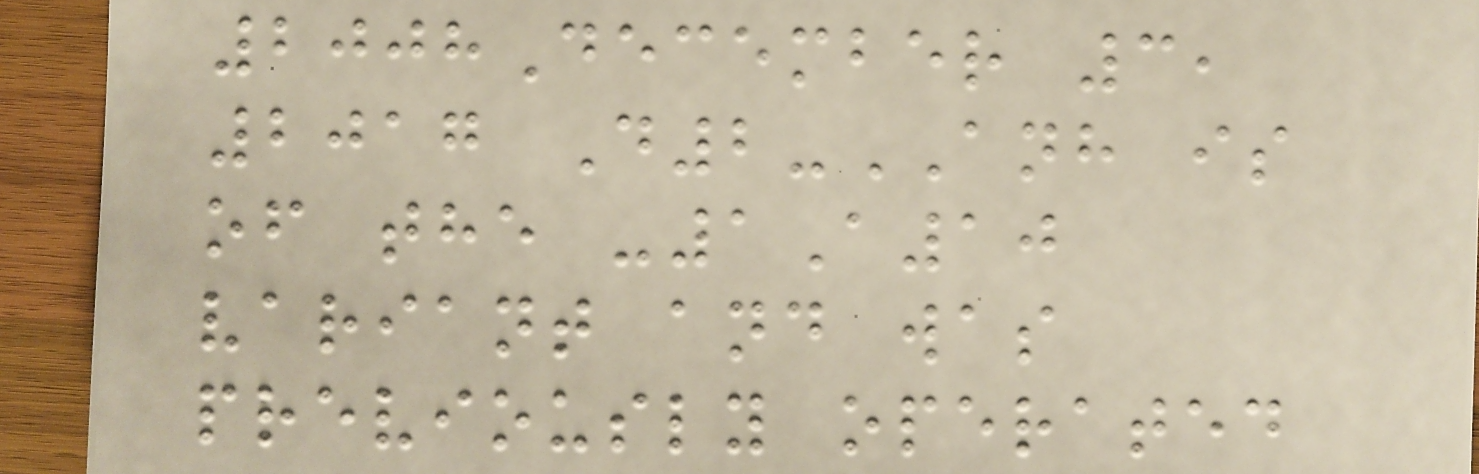2008December 3,
2017 D2-ANH is
of the -1A10
variant and was
previously operated
